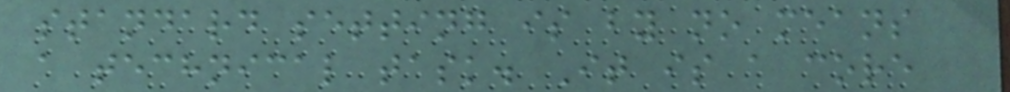standard setting is by no means
a technical task. It is a core
